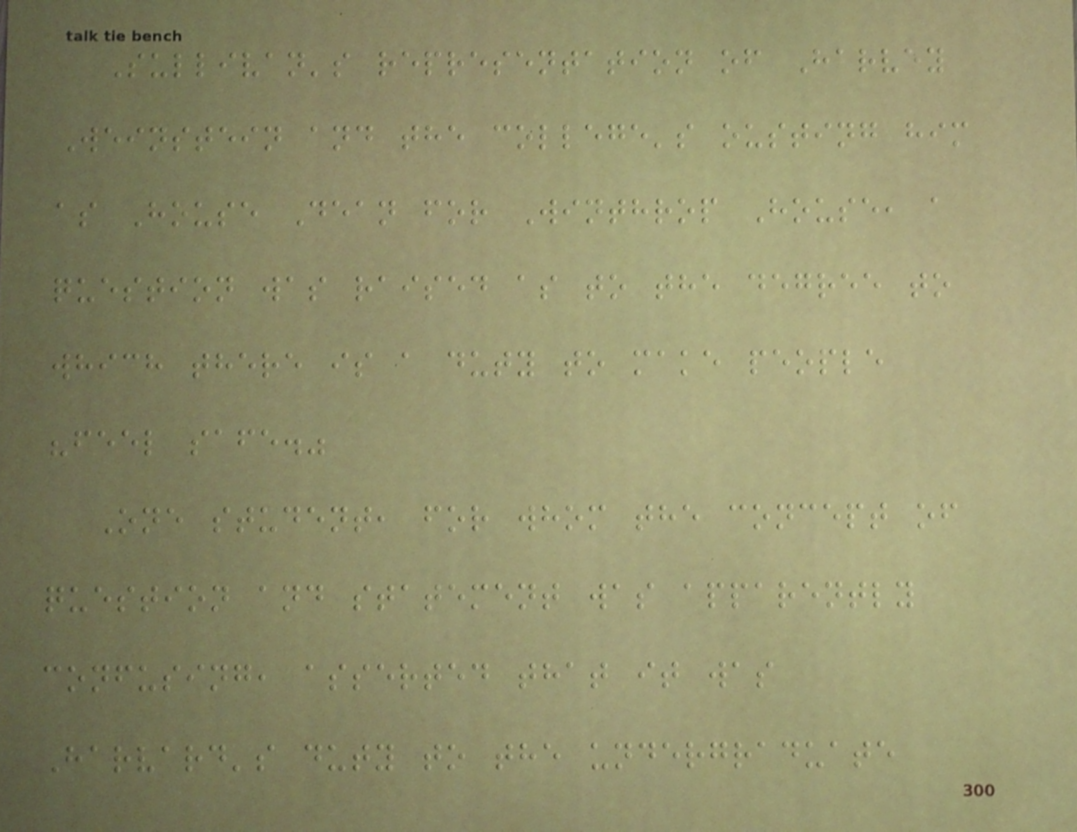Sullivan's representation of Harvey
Weinstein and the college's ousting him
as House Dean for Winthrop House, a
question was raised as to the degree to
which there is a duty to make people
"feel safe."
One student, for whom the concept of
question and statement was apparently
confusing, asserted that it was
Harvard's duty to the undergraduate
